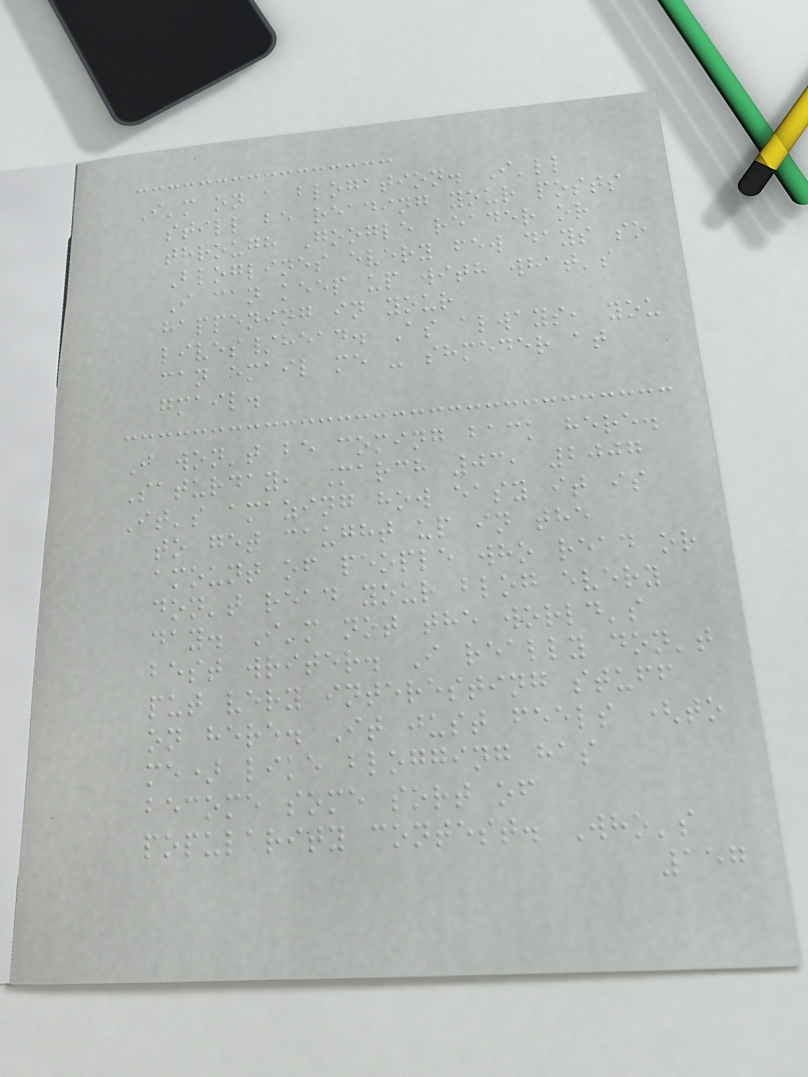I'm on a blogation. I'll
still be reading your posts
through Google reader or
Bloglines every few days so
I can keep up with what's
happening in your
lives/head. As always, you
can email me - shmeder at
gmail.
I won't be coming back here.
Saturday, March 03, 2007
It's amazing how easy it is
to get caught up in the
amount of people who read or
don't read your blog every
day. I'm not the world's
best writer. I really don't
put very interesting stuff
on here. It just feels (to
me) like blogging has
become some sort of
popularity contest. Who's
157
